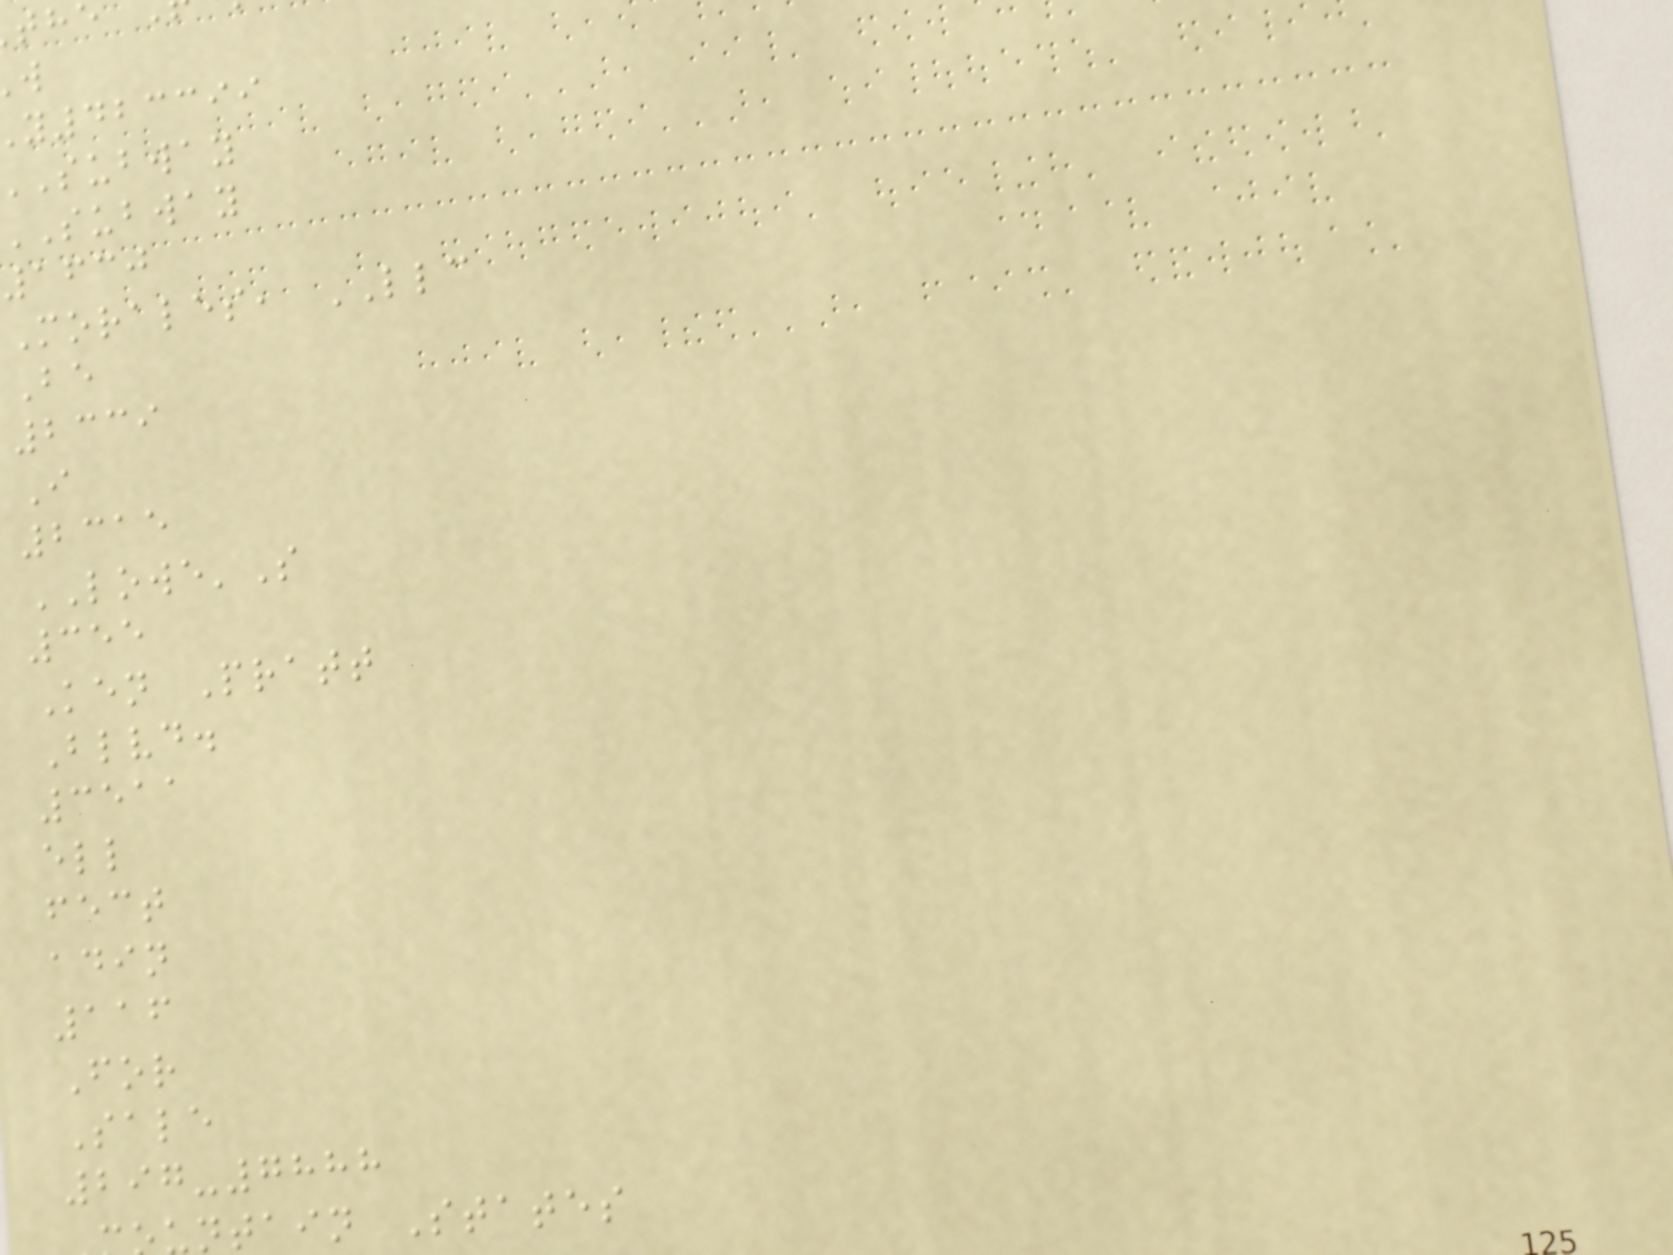y423399
subway
subway
1630
Morales, LLC
Be
2339
I
2315
LOWE'S
355
Ken Pratt
Blvd.
3511
ell
fect
adin
116
For
Sale
297-7888
ntain States
